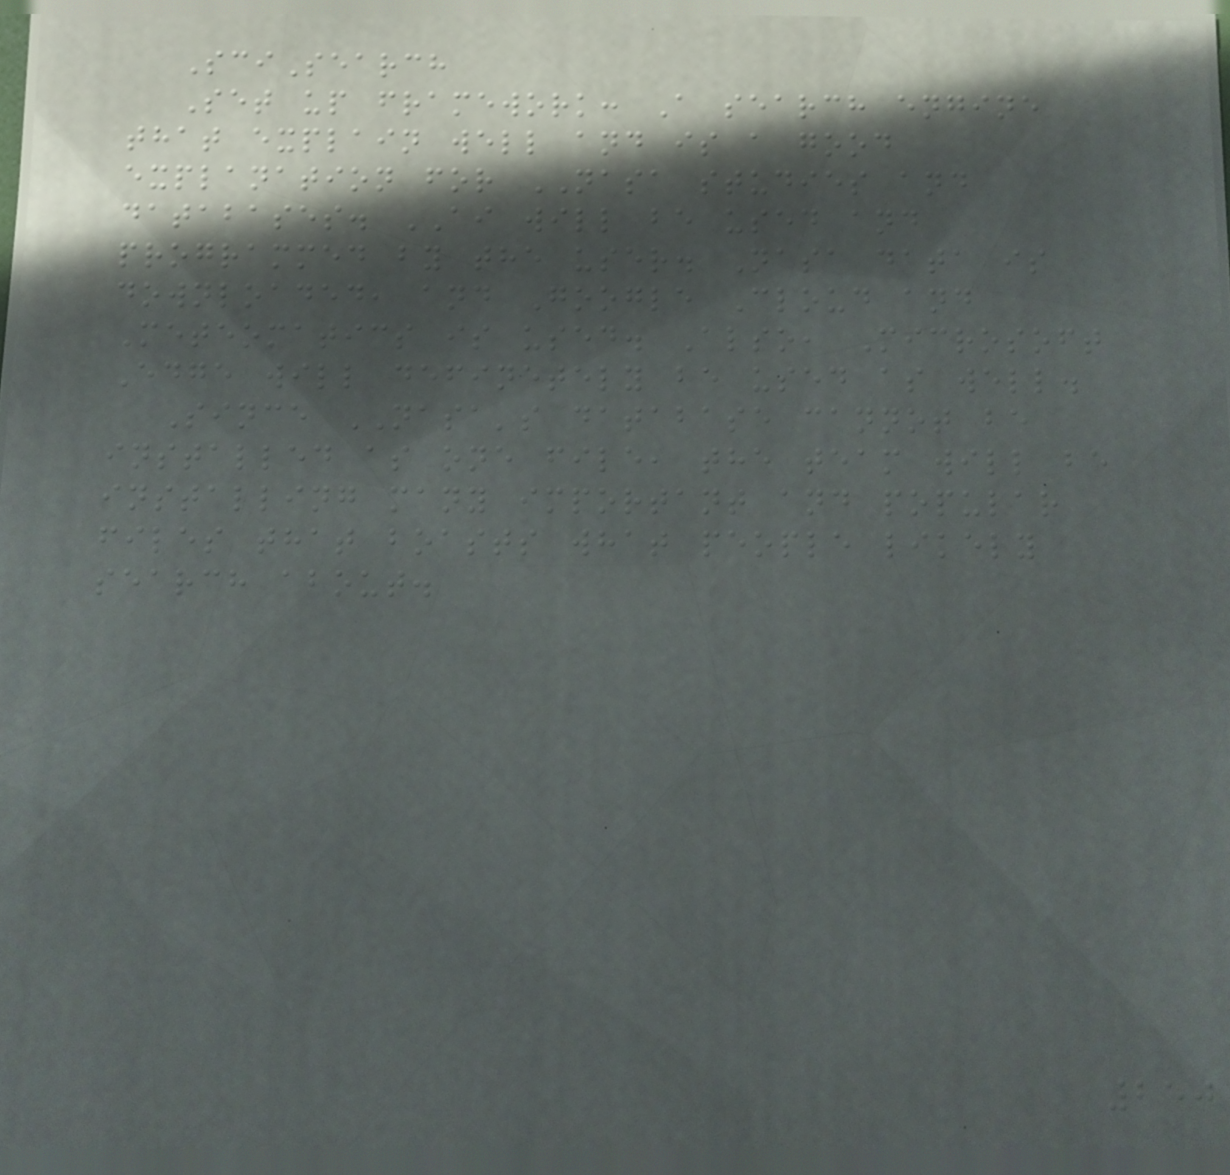SciSearch
Set up framework: A search engine
that explain well and is a good
explanation for NASA studies and
databases. AI will be used and
programmed by the user. Nasa data is
downloaded, and Google Cloud and
Meteomatics is used. Also, Microsoft
Edge will definetely be used as well.
Since NASA's database cannot be
installed as one file, the team will be
installing many important and popular
files that boasts what people likely
search about.
250
